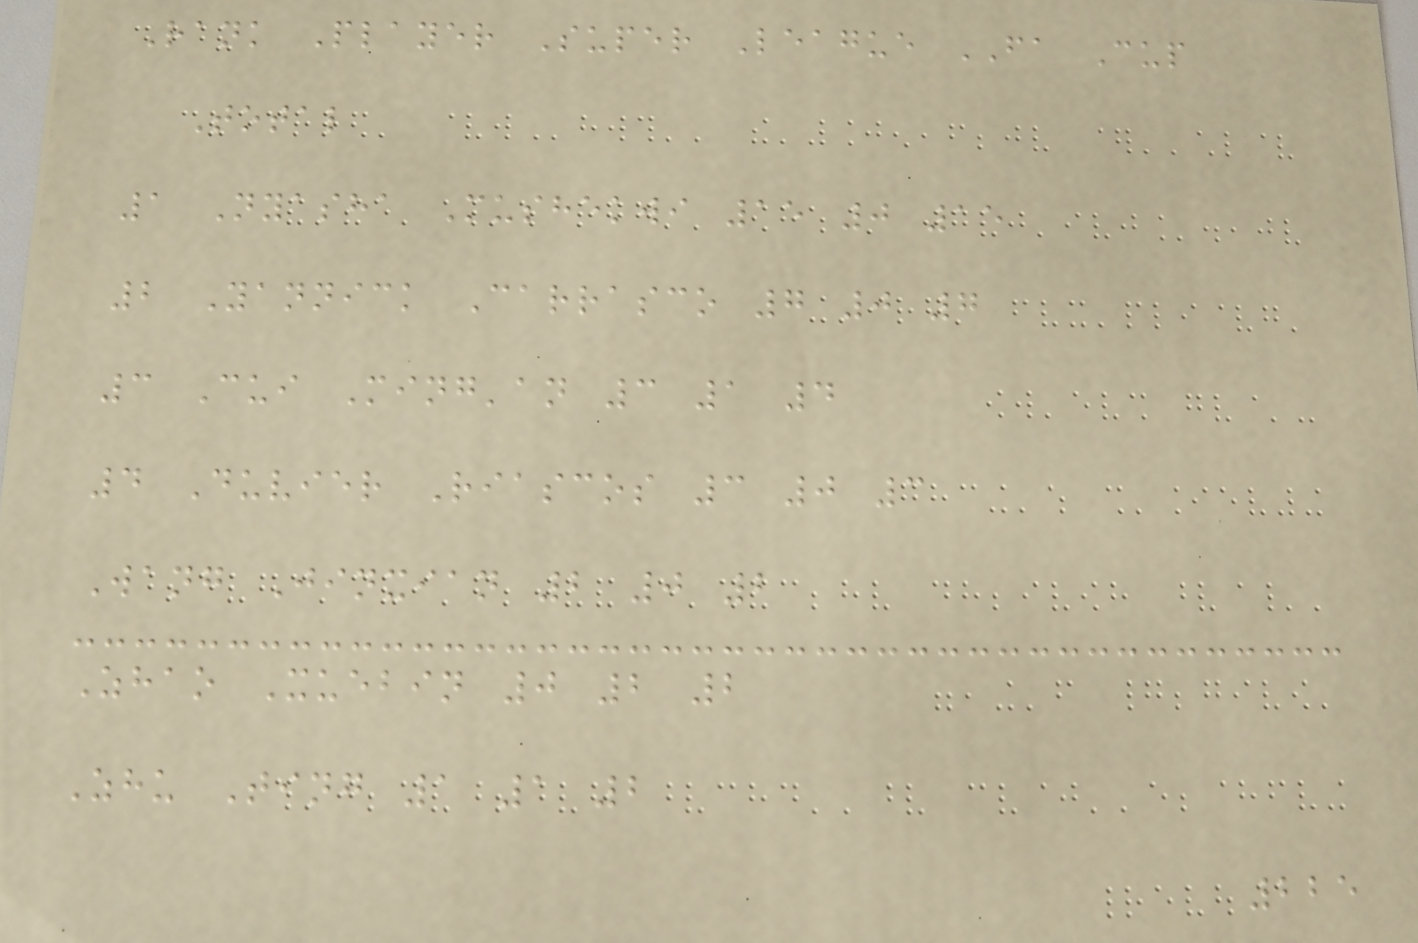Rank Player Super League FA Cup
Total
1 Nyasha Mushekwi 15 0 15
2 Yannick Carrasco 7 0 7
3 Cui Ming'an 3 1 4
4 Duvier Riascos 3 0 3
Wang Jinxian 2 0 2
Zhao Xuebin 0 2 2
Zhu Ting 1 1 2
225
